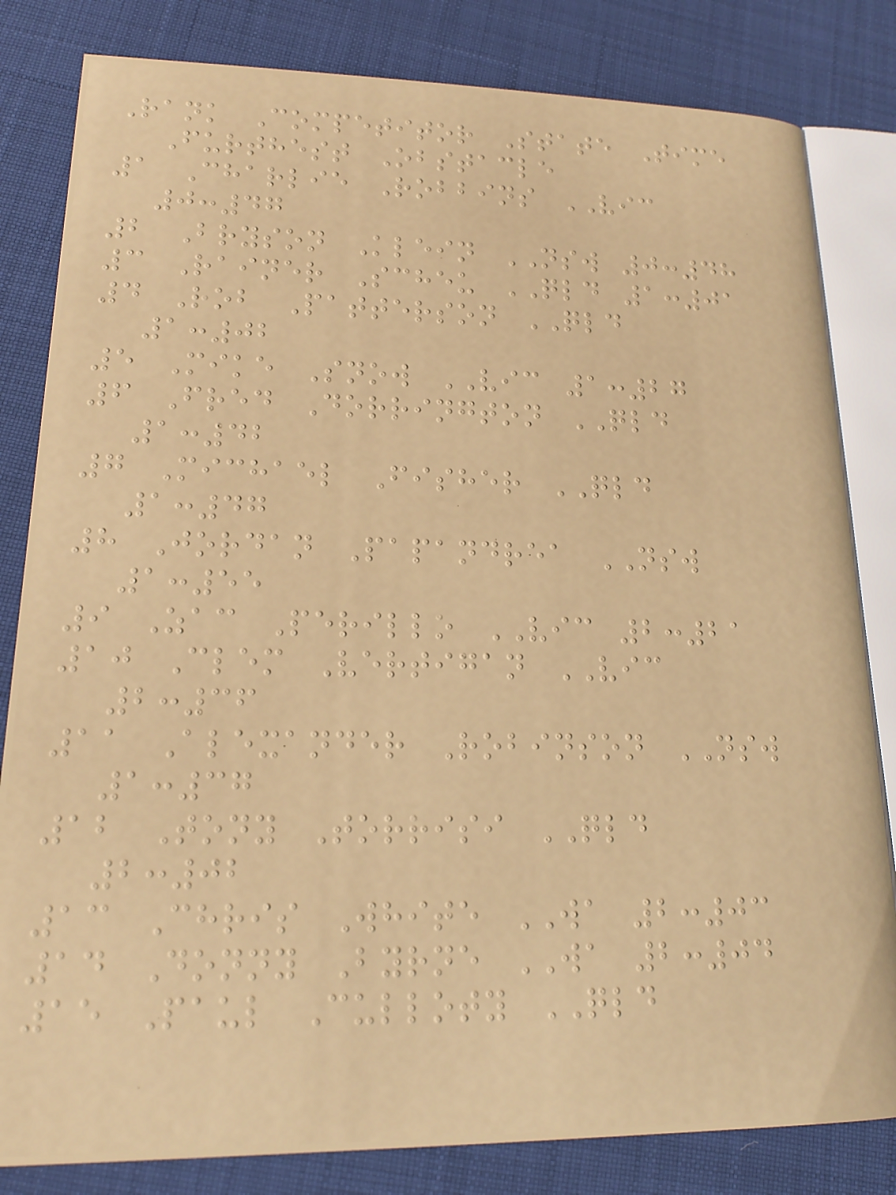Rank Competitor State Time
Furthest Obstacle
1 Charlie Robbins VIC
0:47
2 Bryson Klein NSW 0:48
3 Rainer Scheu QLD 1:01
4 Rob Patterson QLD
1:02
5 Mike Snow VIC 1:27
6 Fred Dorrington QLD
1:42
7 Michael Fisher QLD
1:47
8 Jordan Papandrea NSW
1:55
9 Zac Perillo VIC 2:21
10 Clem Vertigan VIC
2:36
11 Alexander Robinson NSW
1:37
12 Tony Torrisi QLD
2:02
13 Chris White WA 2:03
14 Donny Byrne WA 2:04
15 Paul Culloty QLD
